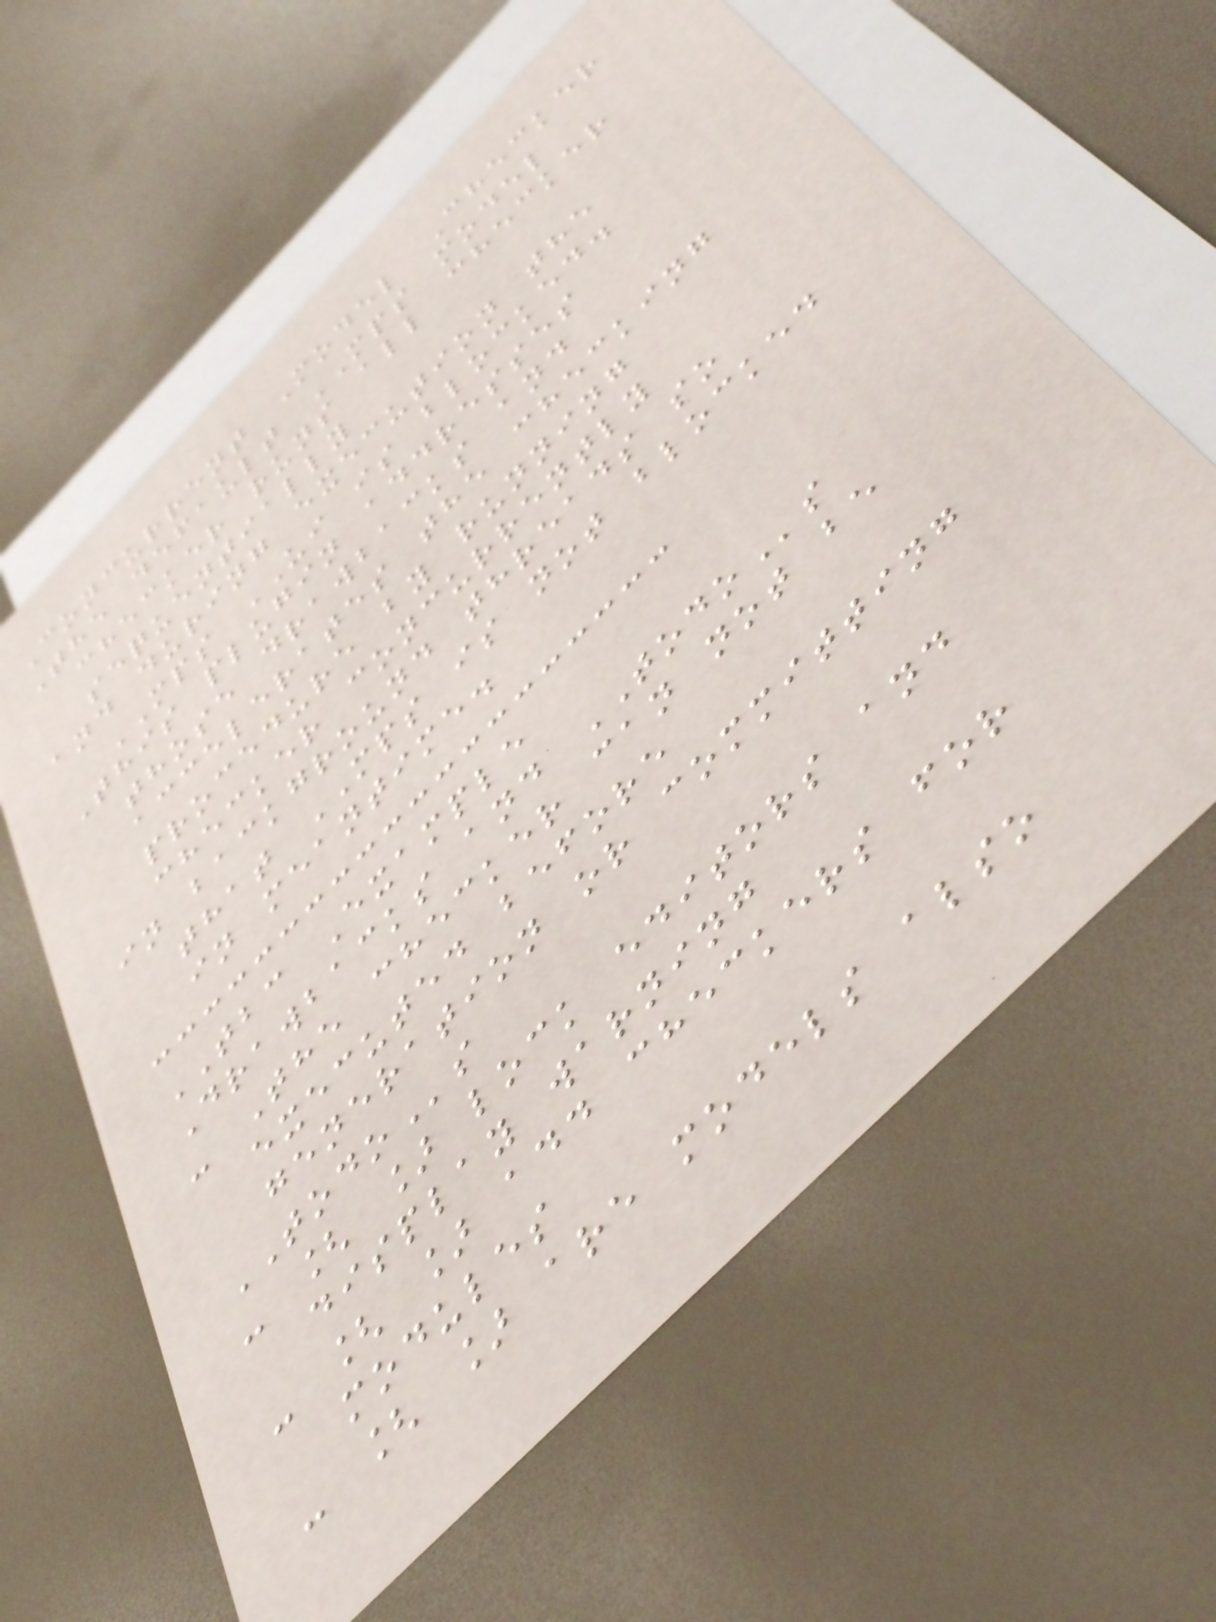Concurrent Model Checker
The default MPS model
checker runs all checker
sequentially
and during execution the
MPS UI is blocked.
This plugin addresses
those drawbacks and
accelerates the checking
procedure by running
checker concurrently
in background threads so
that MPS is not blocked
in meantime.
TBC Example
Drawbacks and TODOs
- The checker can not be
executed before
generation or committing
TODOs
- [ ] lock editors and
display warning
- [ ] add checkers for
modules
- [ ] are models also
